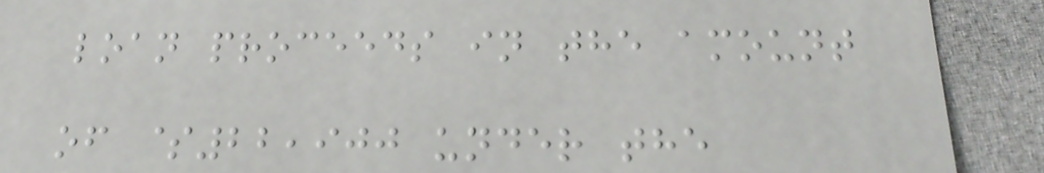loan proceeds in the amount
of $22,900 under the
